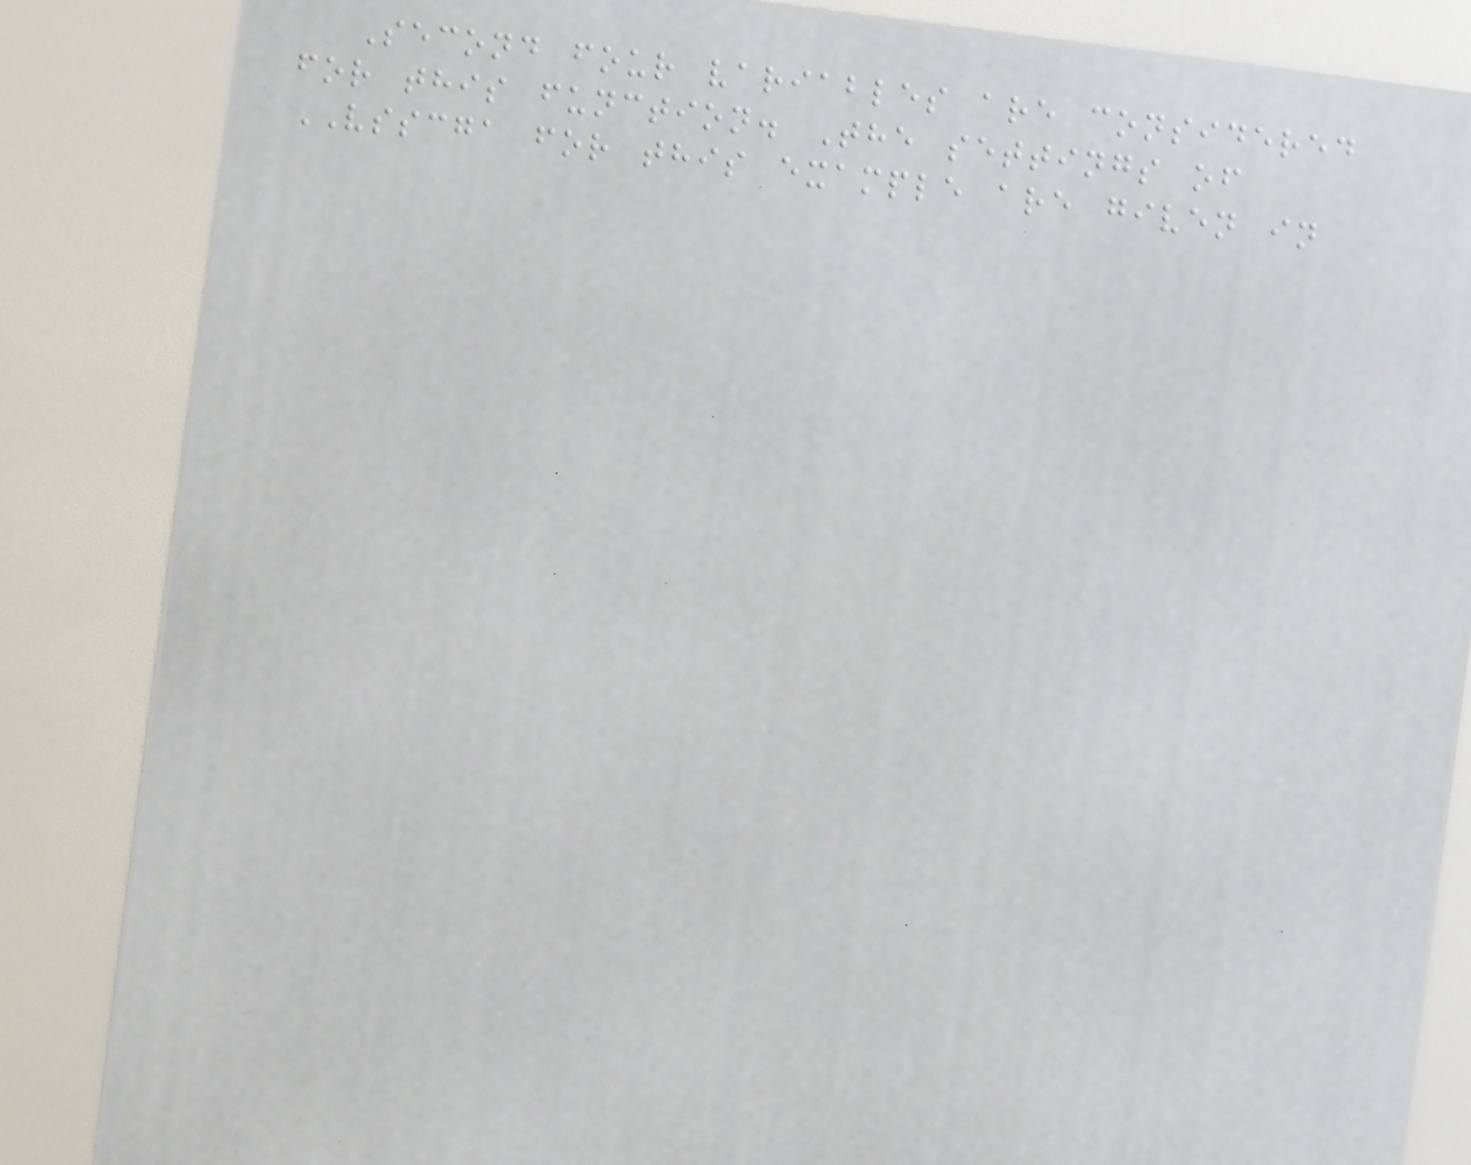Second four variables are considered
for this function. The settings of
VSSCGA for this example are given in
